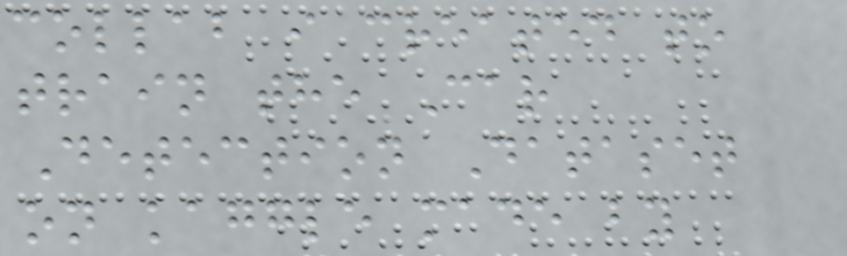collab i created to
train the Car
Detection Dataset
on kaggle made by
